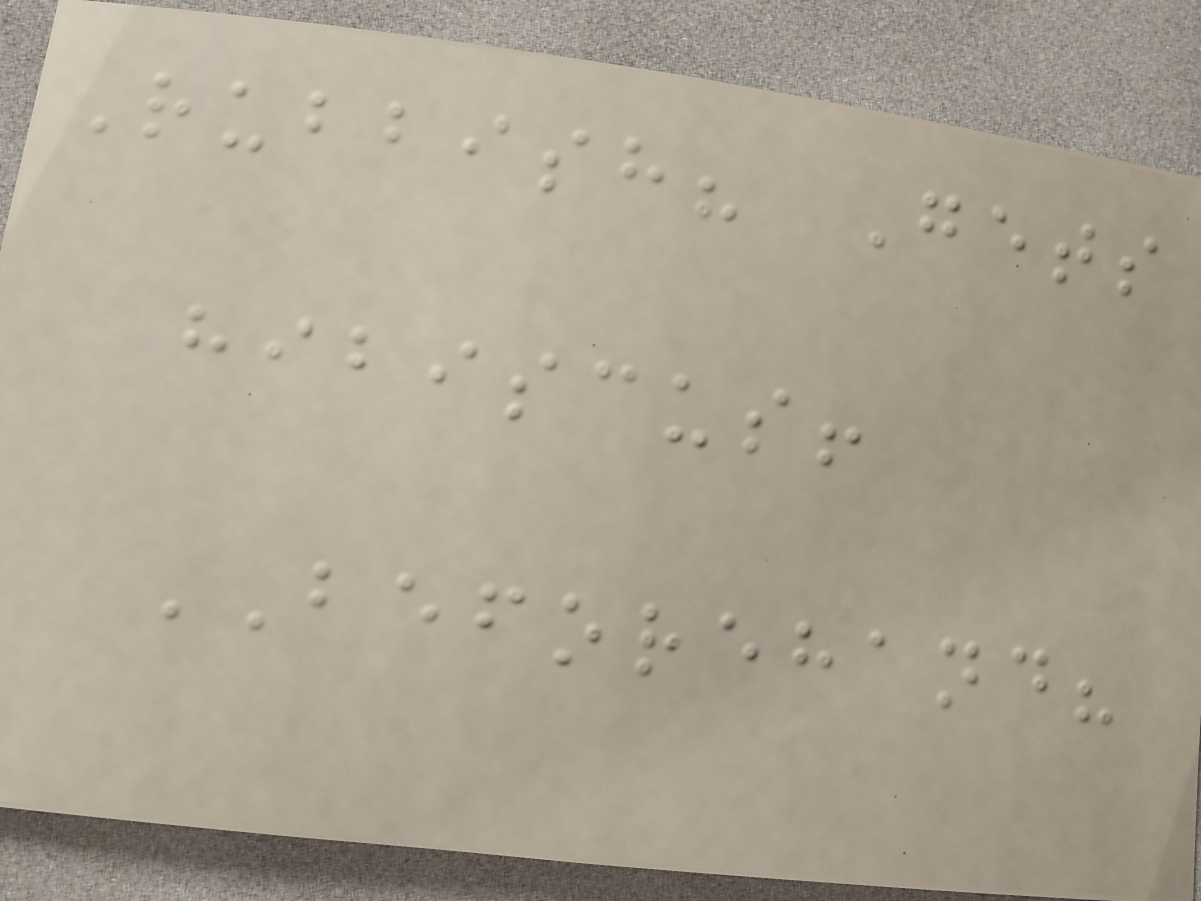Rubbish? Gets
hibiscus!
BEFOREHAND?
